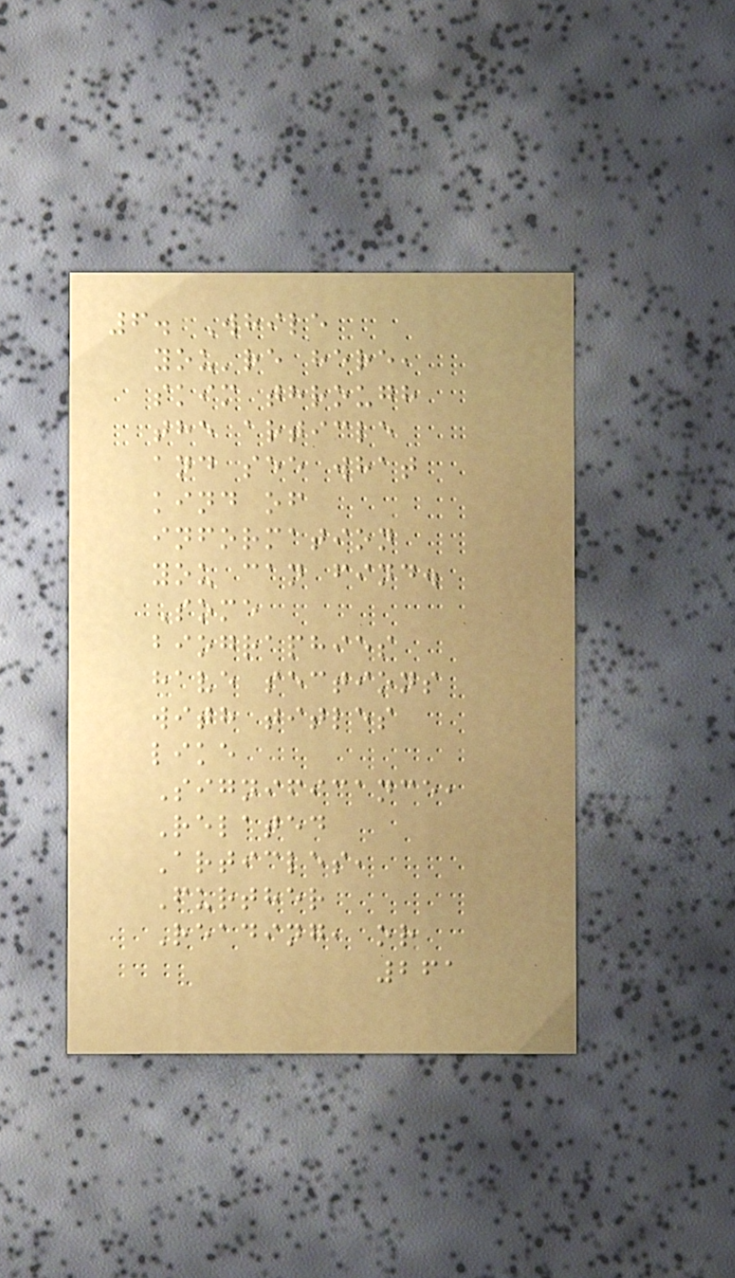6. While
you're here,
skim through
the article
and see what
kind of
information
you can find.
Some
biographies
have sections
with titles
like
Significance,
Related
Articles,
Further
Reading, or
261
